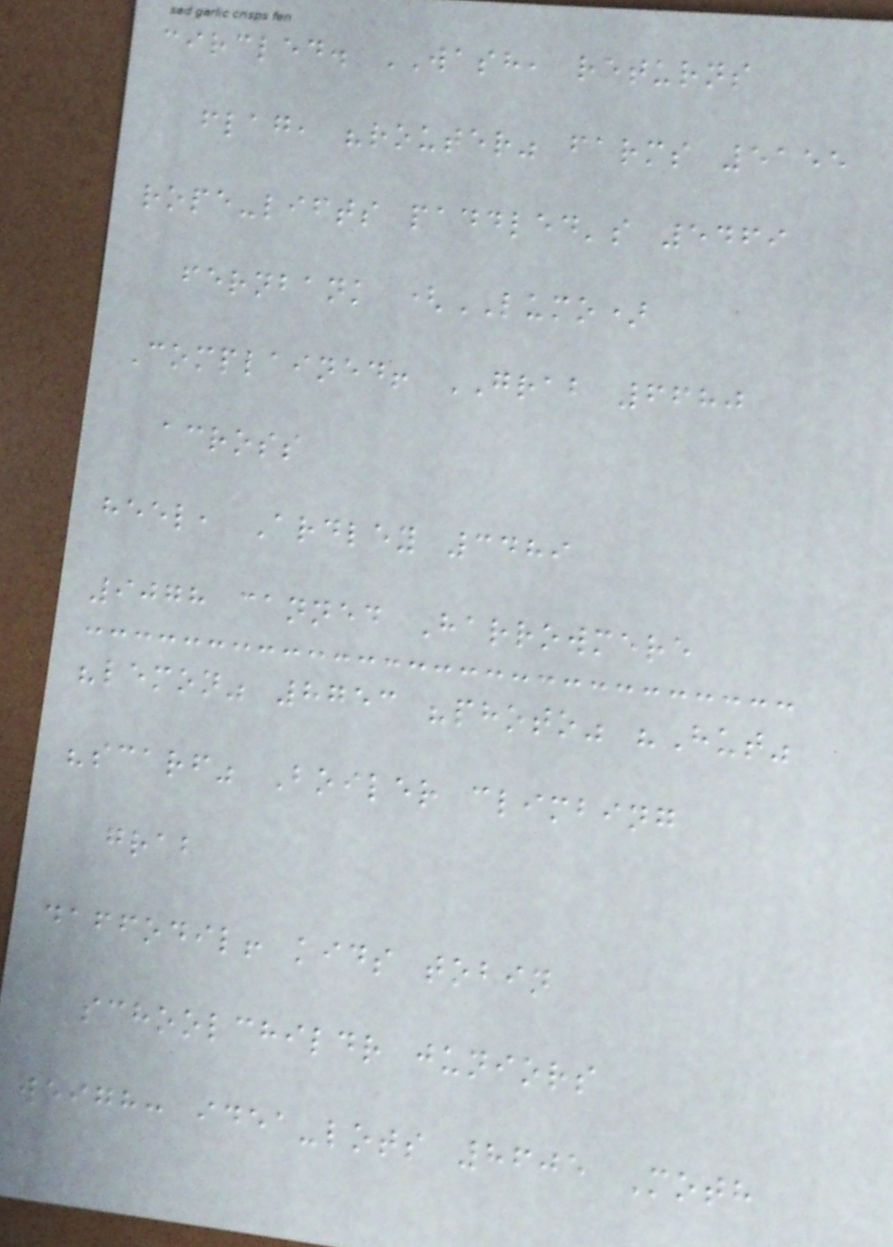circled. WASH, returns
flag, "router" farms 5155
rope-lifts paddled's 5469
fernbank (LUMO)
Complained! GRAB 6680
across
heel, Ardley 3489
9078 canned Harrowmere
"lemon" 8753 "photo" "Hut"
"scarf" Boiler climbing
grab
daffodil! kids tobin
schoolchildr juniors
weigh: idea-lots 8605 Moth
